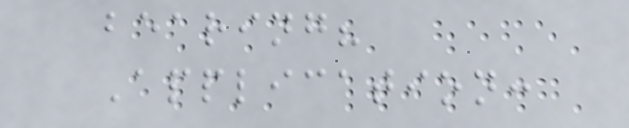bearing?
Application:
